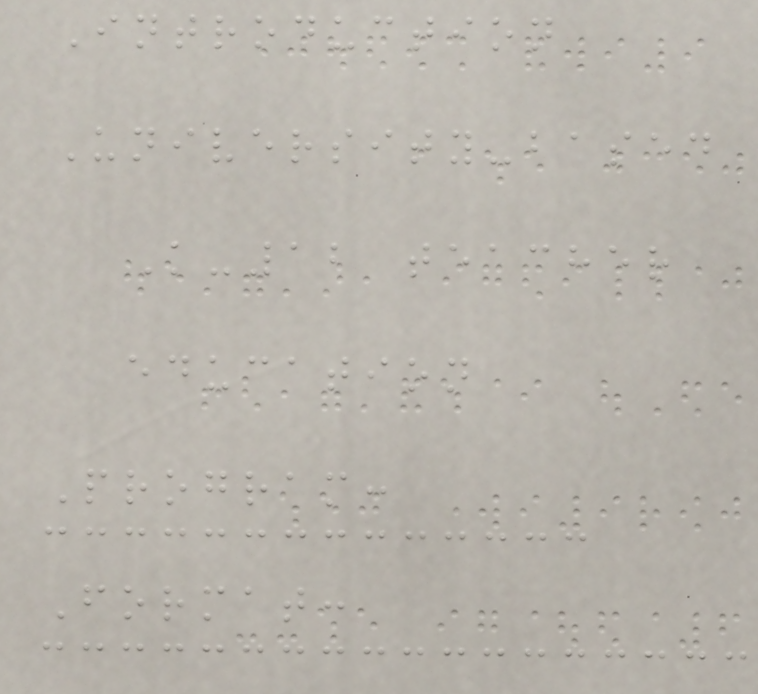Introduction
University-based
K-12 teacher
education
Program:
Format:
